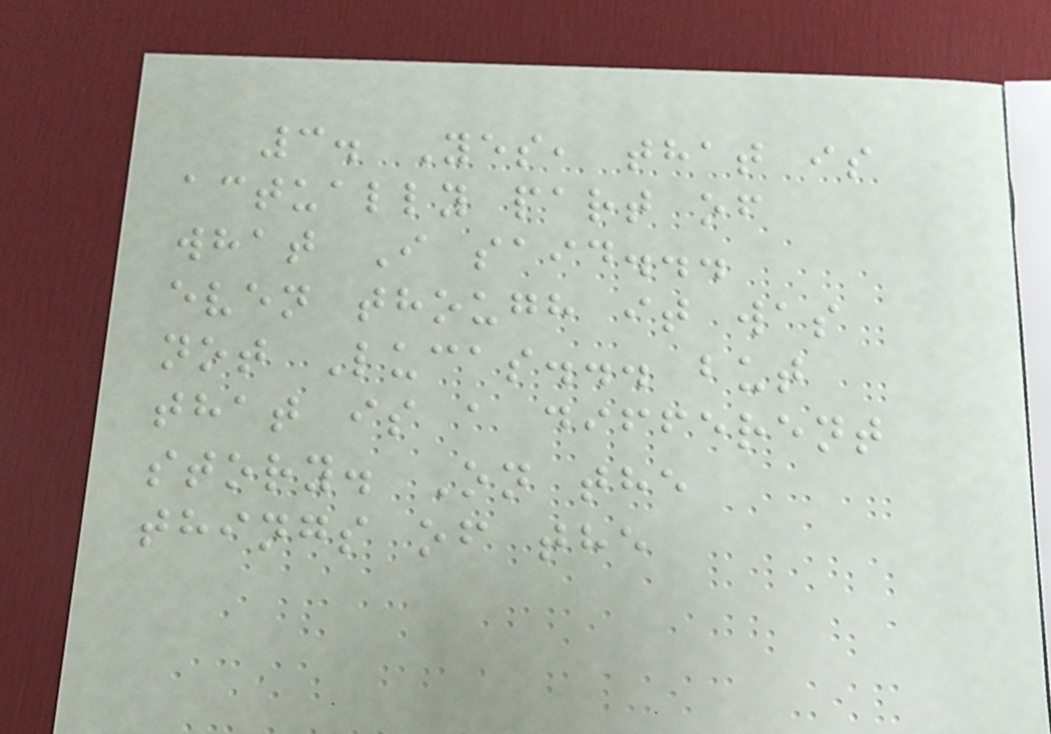3. Yes, that is
actually part of
what I said...
even though it was
not Lucas... but
that is a different
story. On the
things of the
